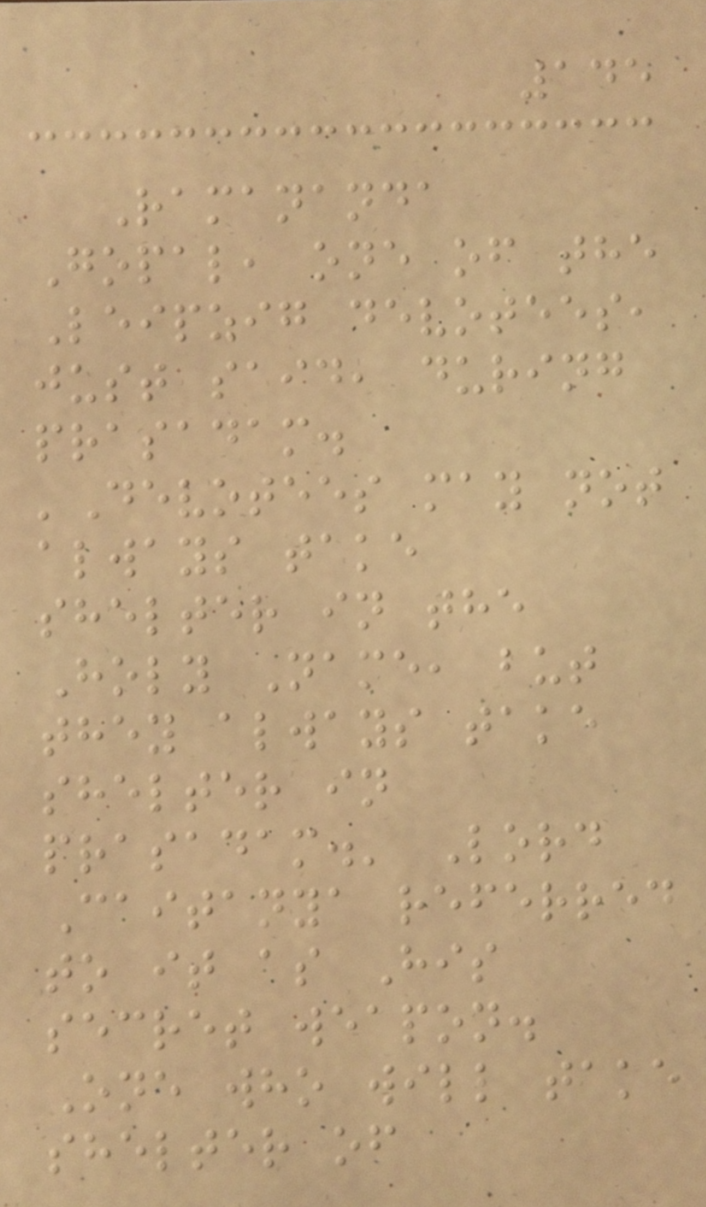145
Ramananda
Gopal, one of the
Leipzig devotees,
just said, during
prasadam.
'Devotees may not
always take
shelter in the
Holy Name, but
they always take
shelter in
prasadam.' Lord
Caitanya referred
to it as His
secret weapon.
One who will take
shelter of
